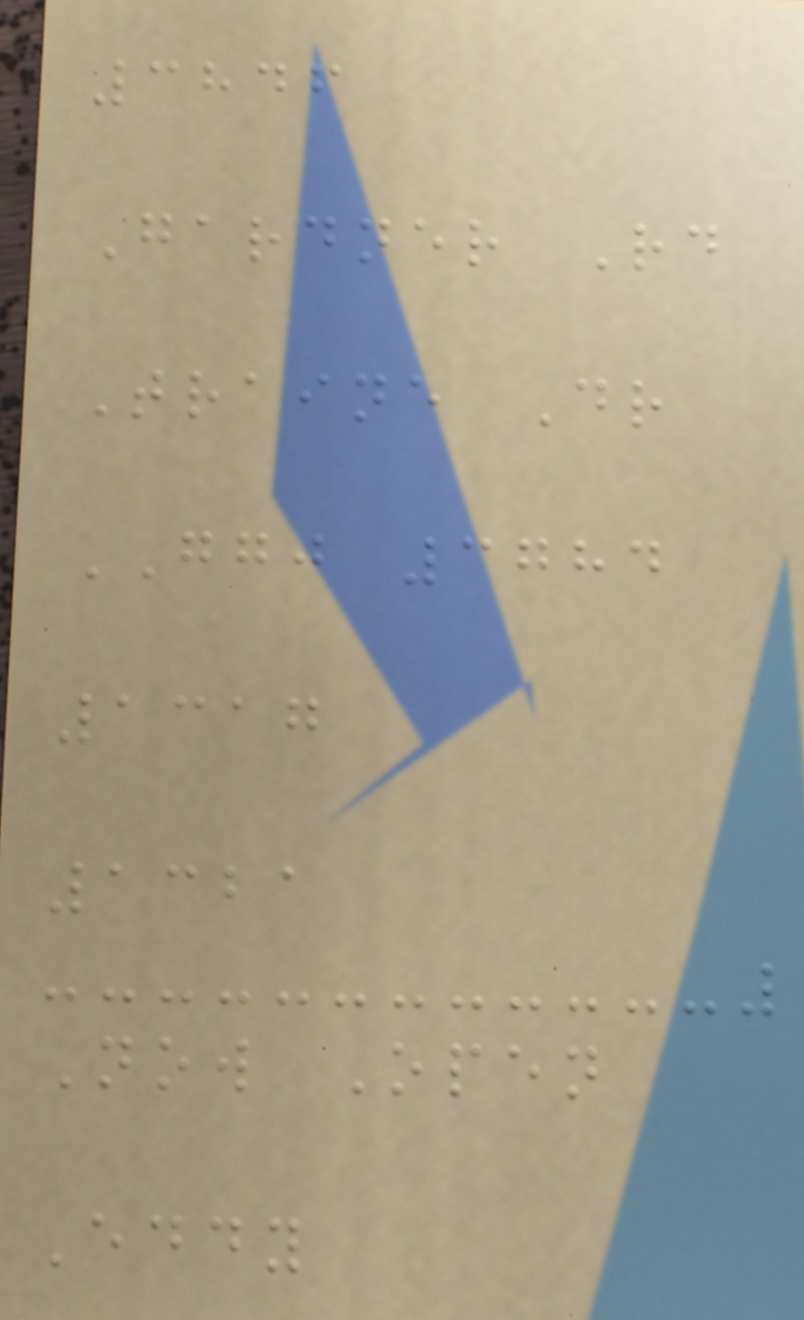3846
Gardner Rd
Traine Dr
GGJ 3784
1317
1321
Now Open
Eddy
